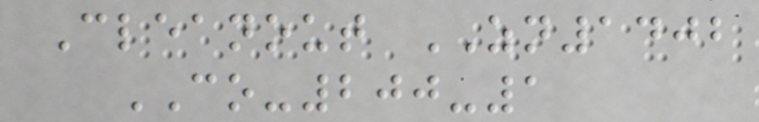Cleanout ZN1402
CO-200-1
